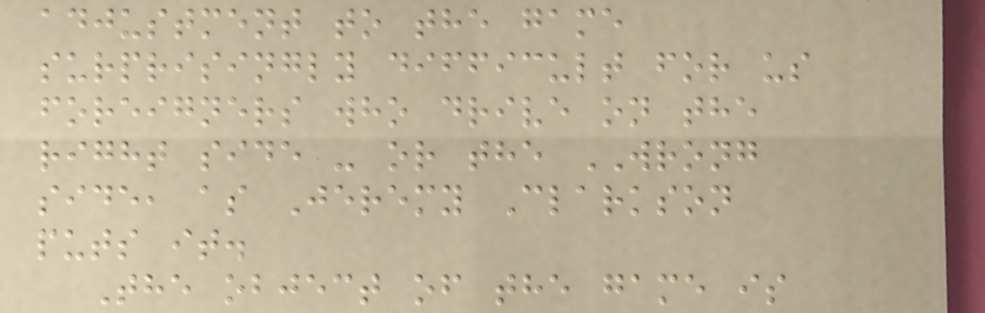adjustment to the game
surprisingly difficult for us
foreigners who drive on the
right side - or the WRONG
side, as Jeremy Clarkson
puts it.
The object of the game is
